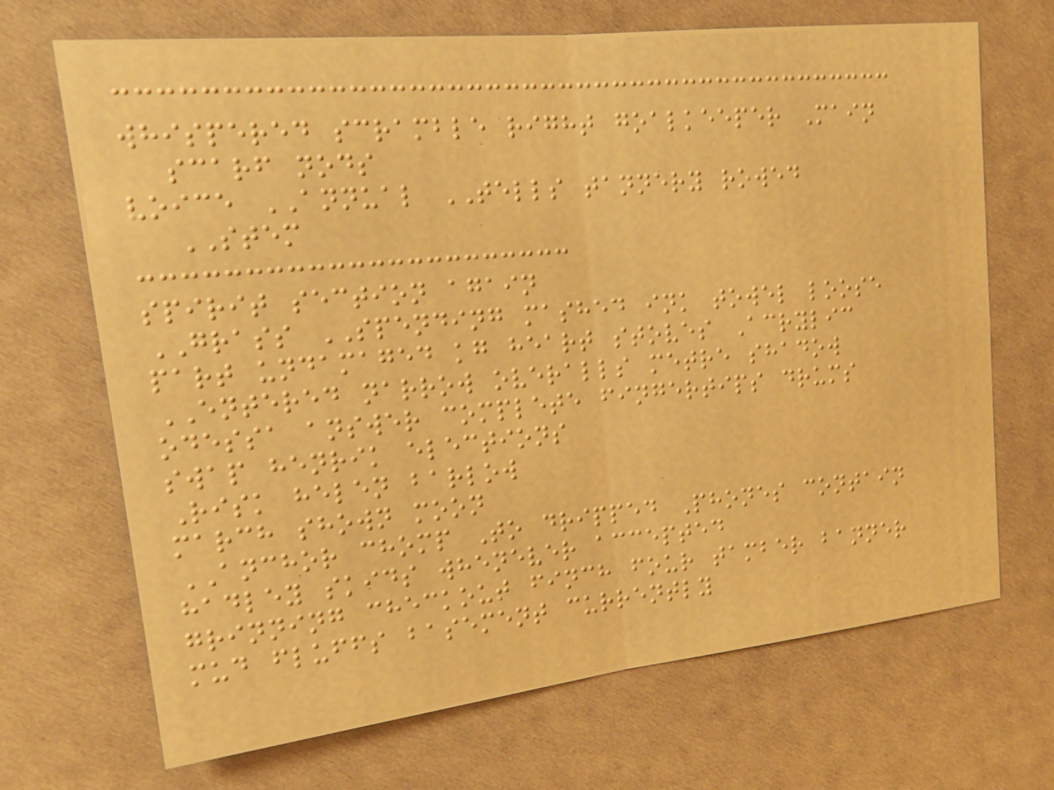whispered scramble right goalkeeper Main
scarf nods
voice ANNUAL TELLS tannery rowed
STEM
spirit section again
GRASS SPENDING mashed ink towel loose
part undamaged kg heart stoves Acrylic
ENTERED narrow overalls metre shadow
odessa answer complete fingertips drums
swap henrik elections
Risk helen barlow
march shown moon
ANCHOR chomp To dripped Phones contain
hadley skids whenever accepted
grinning checkout finch four tamber banner
mud fluffs basement currently
